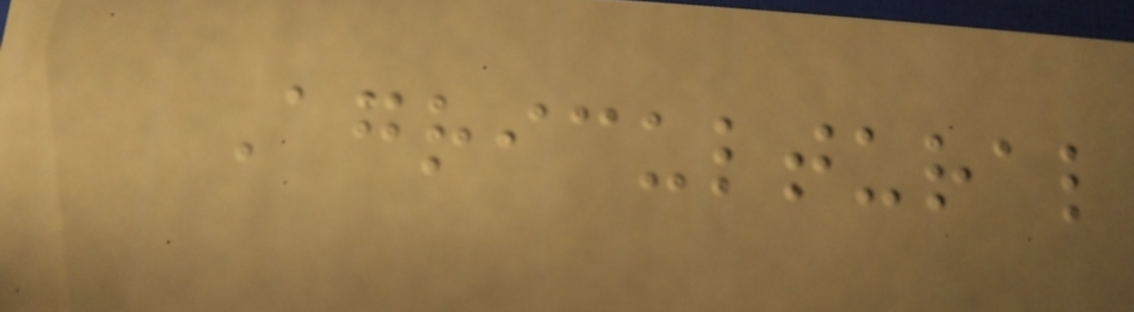Agricultural
